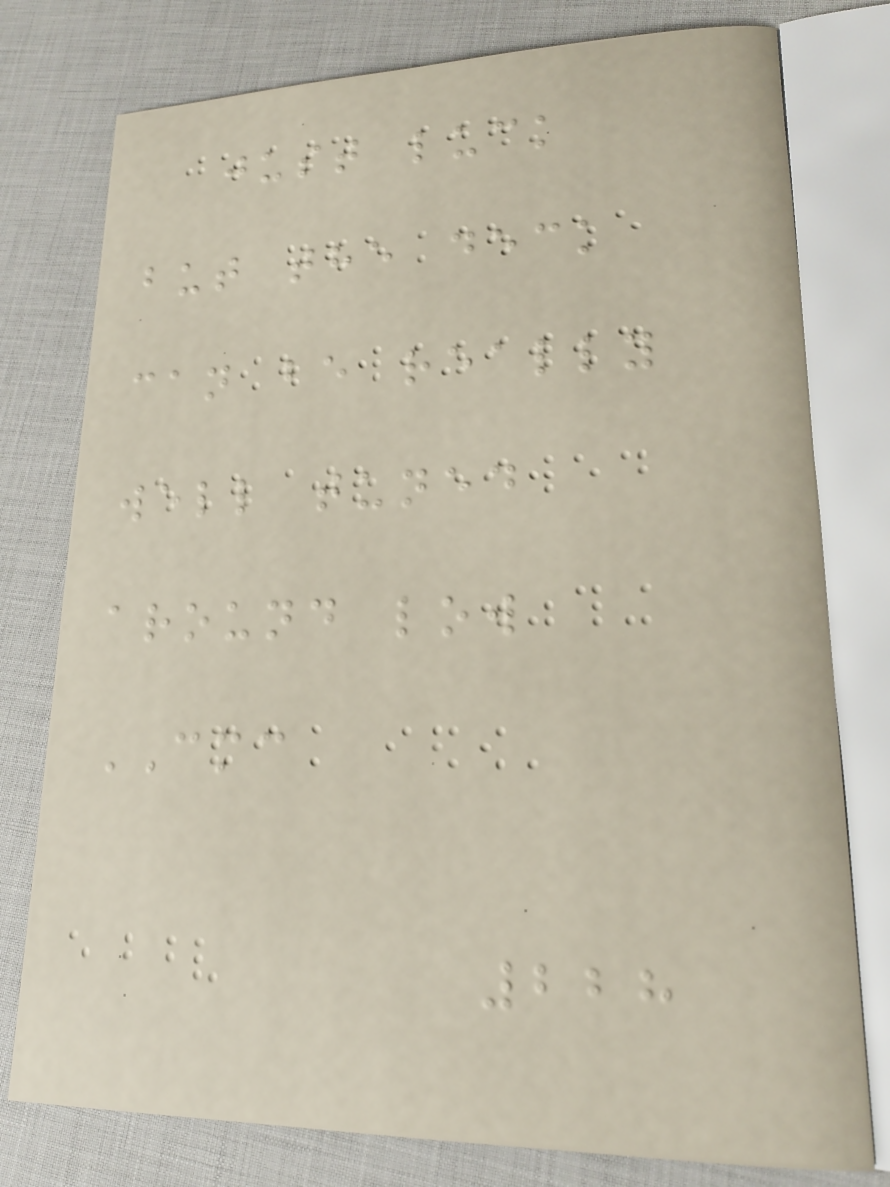just luck
but the deck
can be really
well tuned
around low
CMC
228
